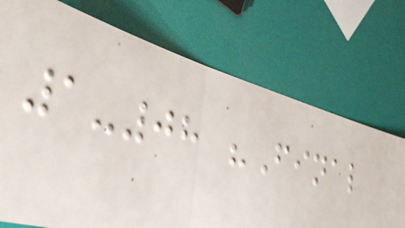1-08 "Final
